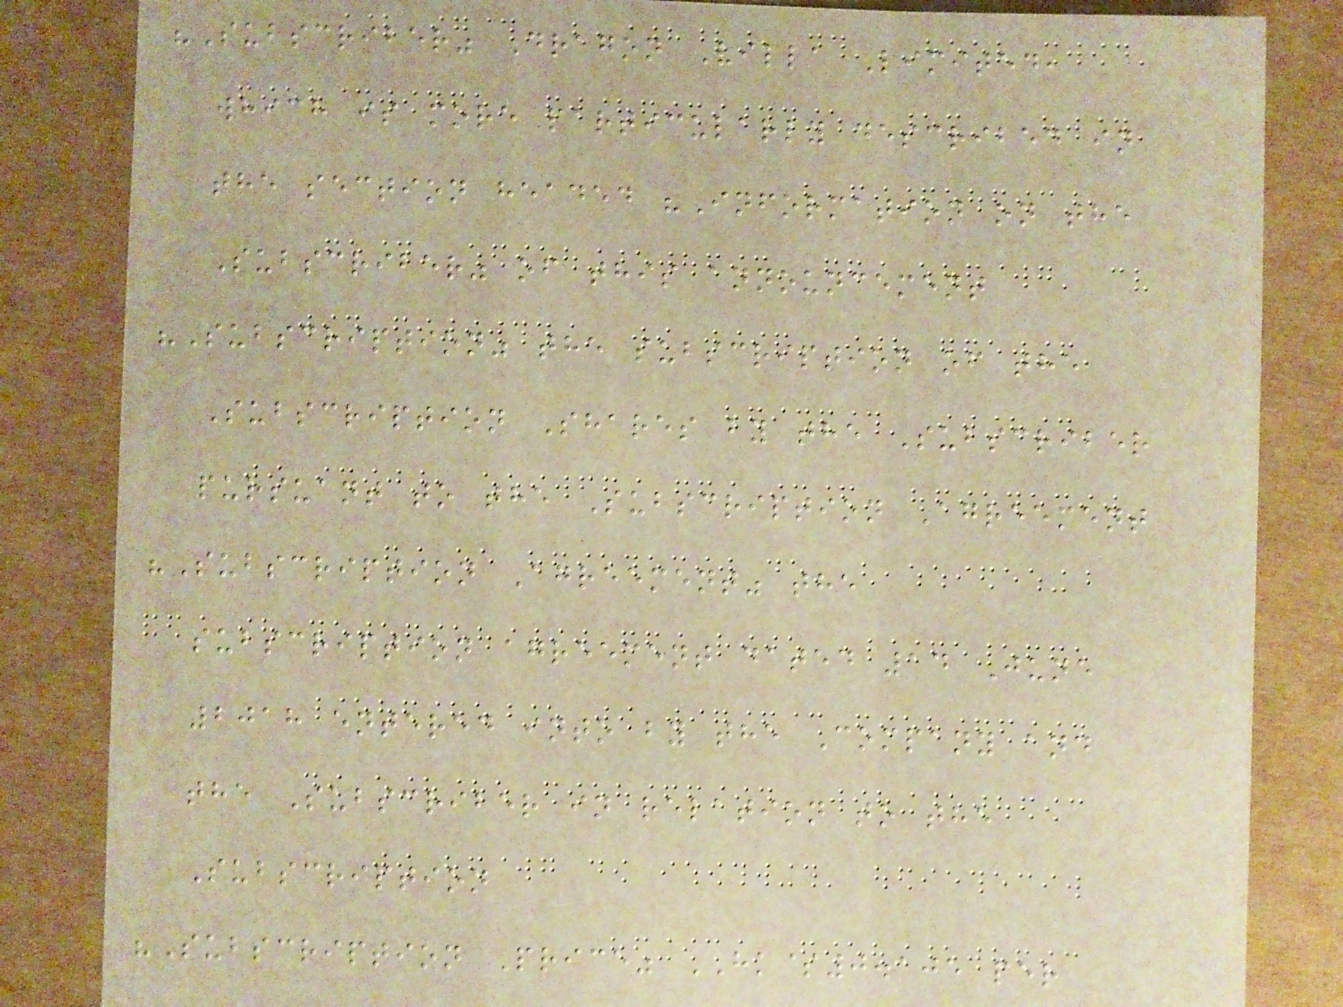"Subscriber" Dragon Villa Limited,
which is more particularly described in
the section headed "Information on the
Subscriber" of this announcement
"Subscription" the subscription of the
Subscription Shares by the Subscriber
pursuant to the Subscription Agreement
"Subscription Agreement" the
subscription agreement dated 14 June
2018 entered into by the Company and
the Subscriber in relation to the
Subscription
"Subscription Price" HK$0.105 per
